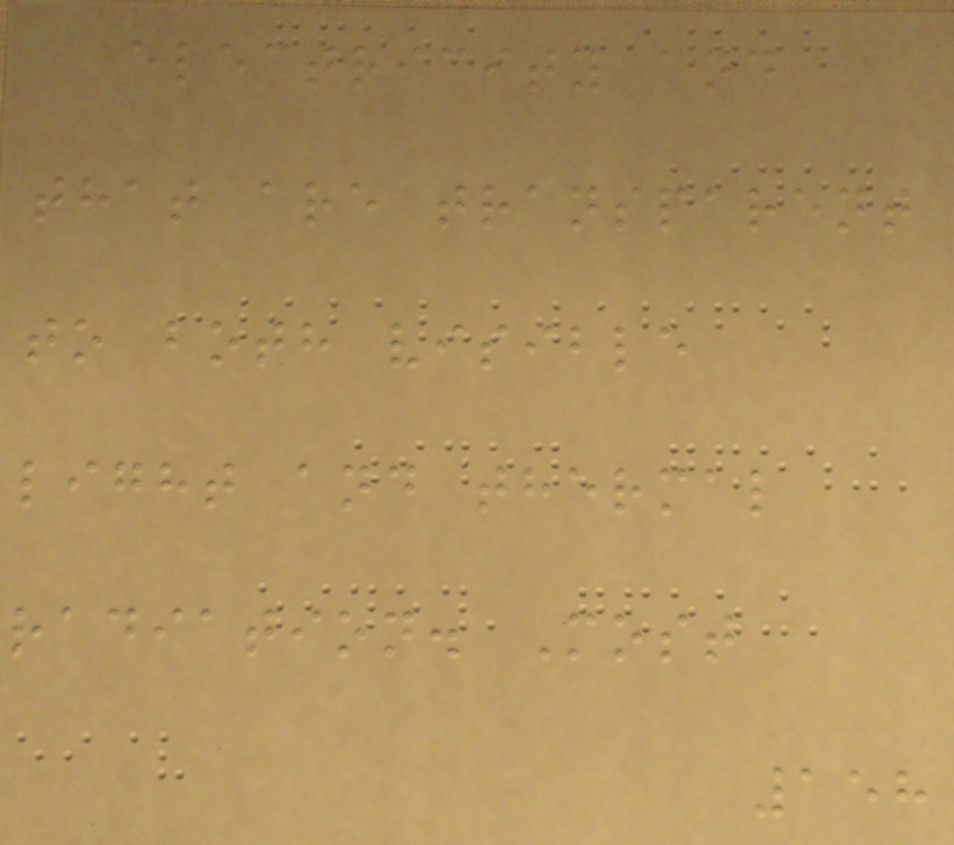electricity and
that are transparent
to both visible
light and thermal
radiation. Most
158
